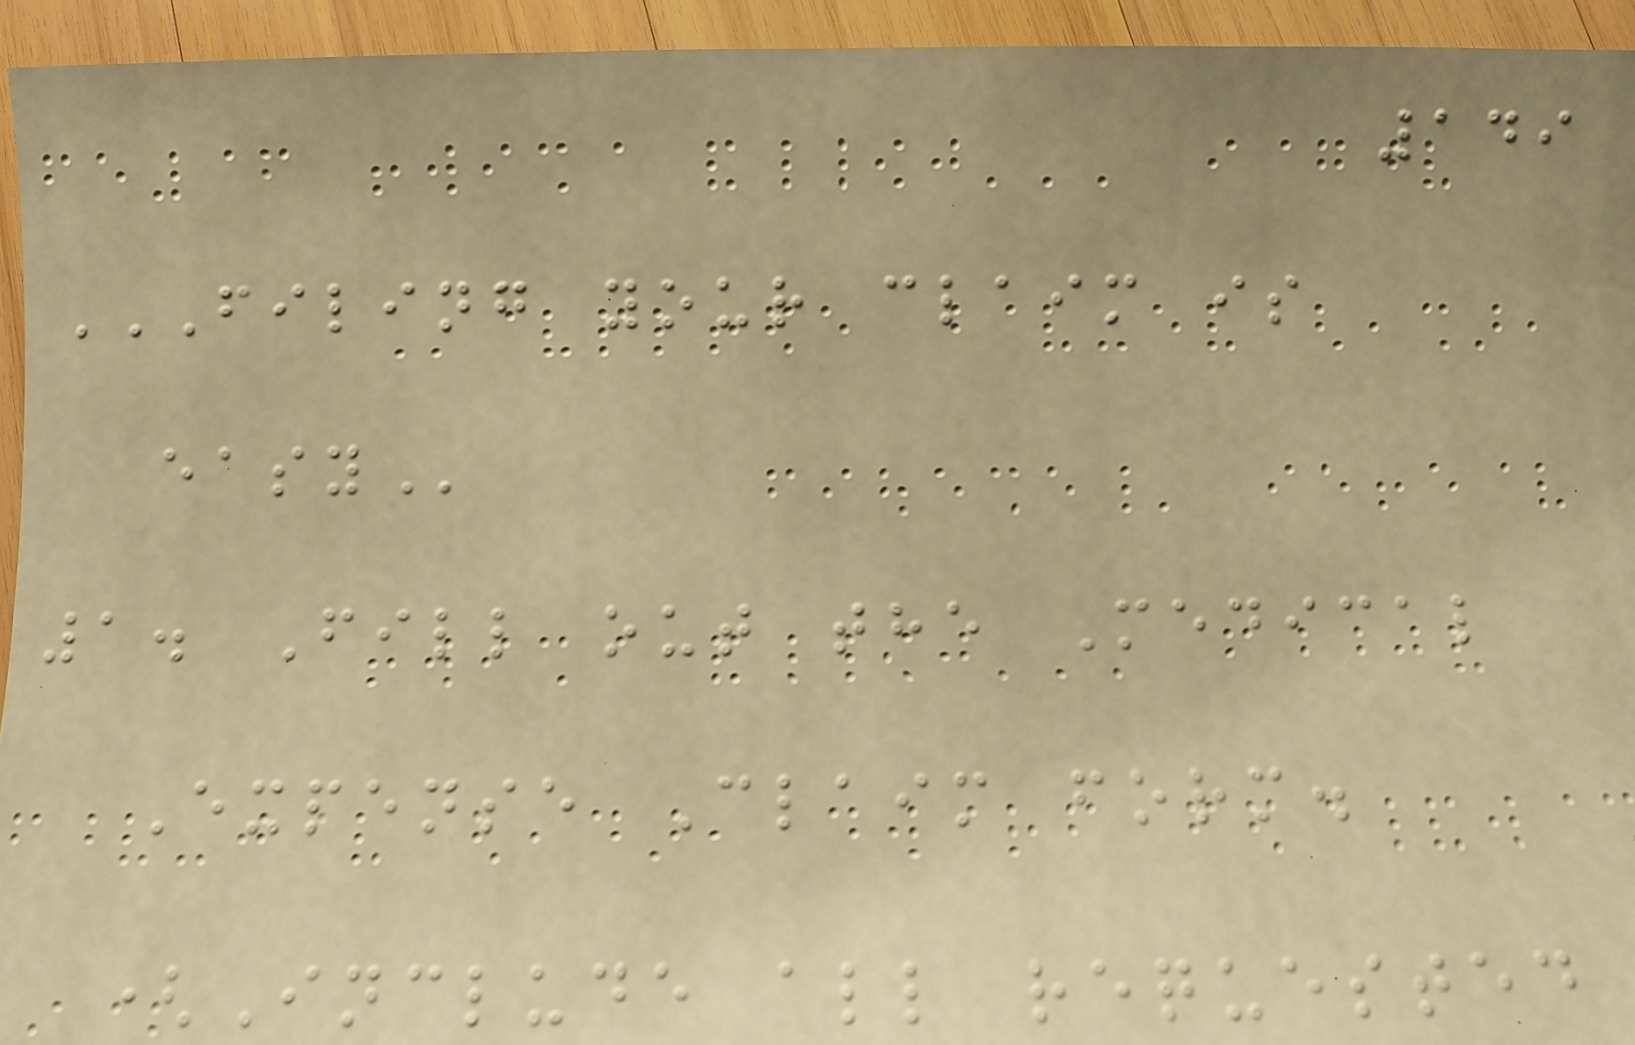149
FILING YOUR CLAIM IS
EASY
1. Fill out the Medical
Expense Claim form.
(Include all requested
